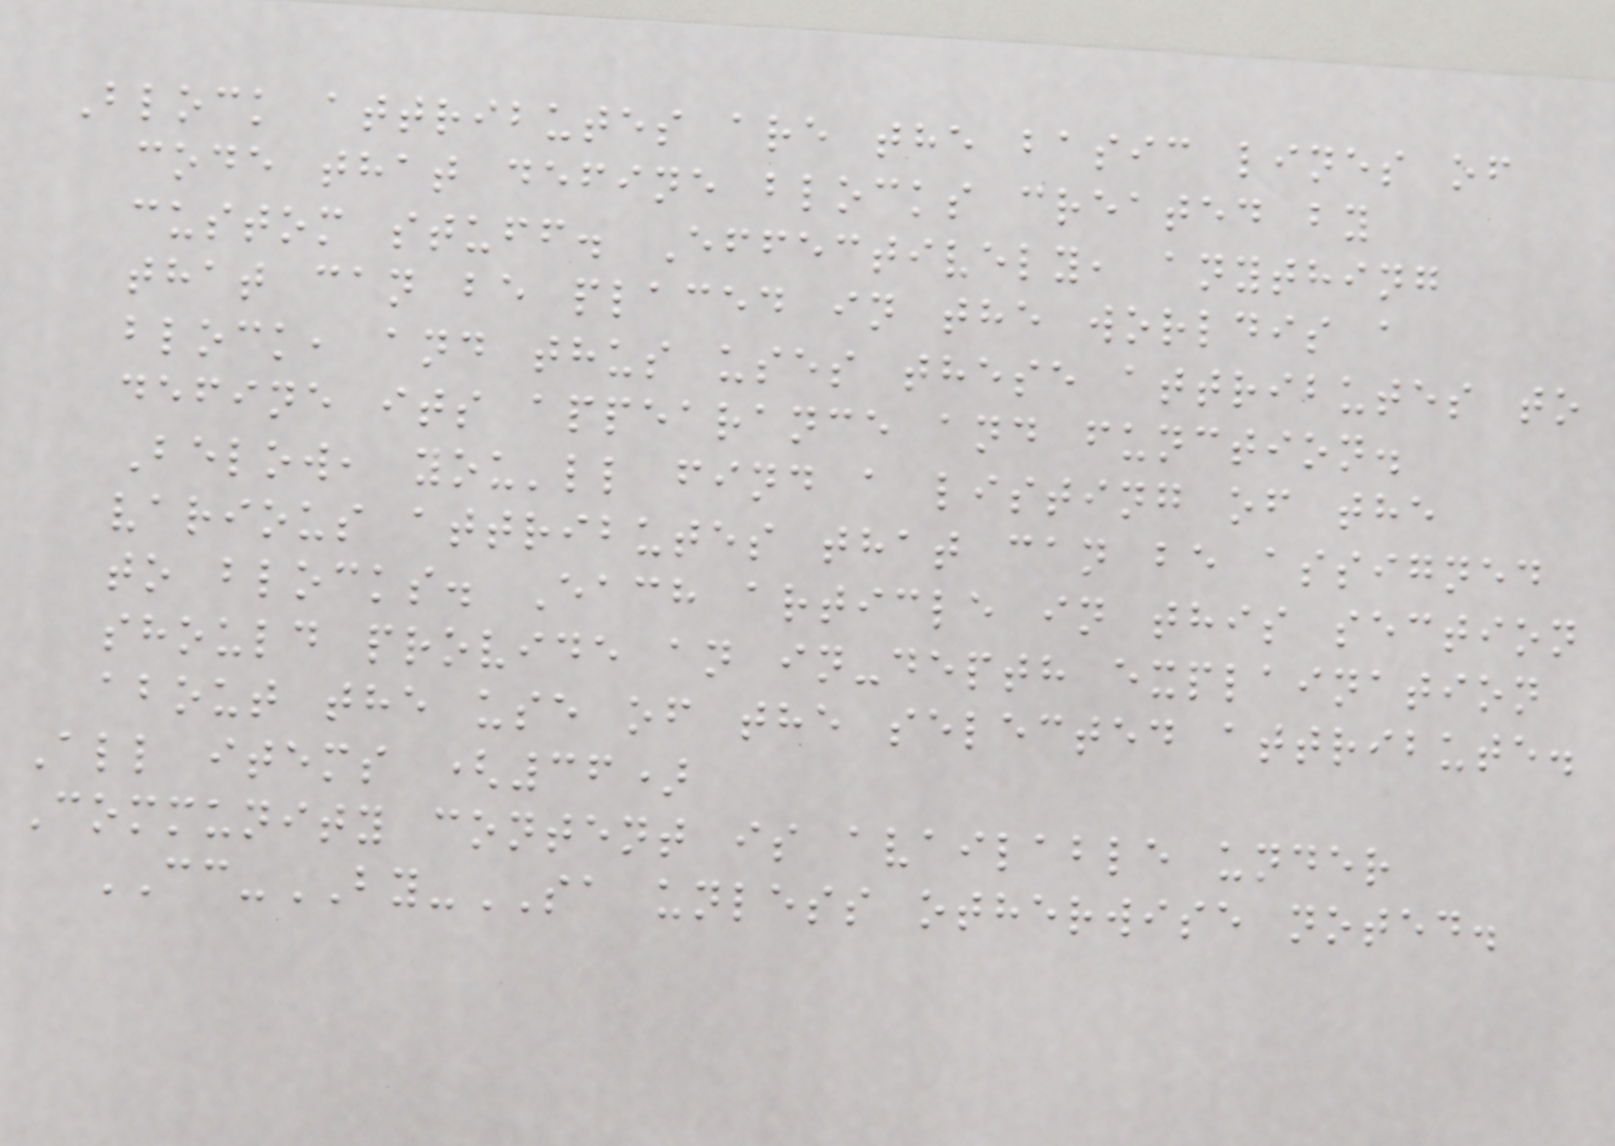Block attributes are the basic lines of
code that define blocks created by
custom stuff. Effectively, anything
that can be placed in the worldis a
block, and thus uses these attributes to
define its appearance and function.
Below, you'll find a listing of the
various attributes that can be assigned
to blocks. Each article in this section
should provide an in-depth explaination
about the use of the selected attribute.
All items (36)
Community content is available under
CC-BY-SA unless otherwise noted.
